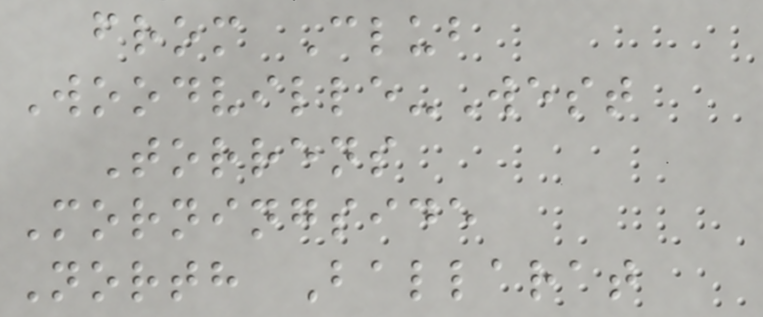from Club
Woodville-West
Torrens
Morningside
North Ballarat
